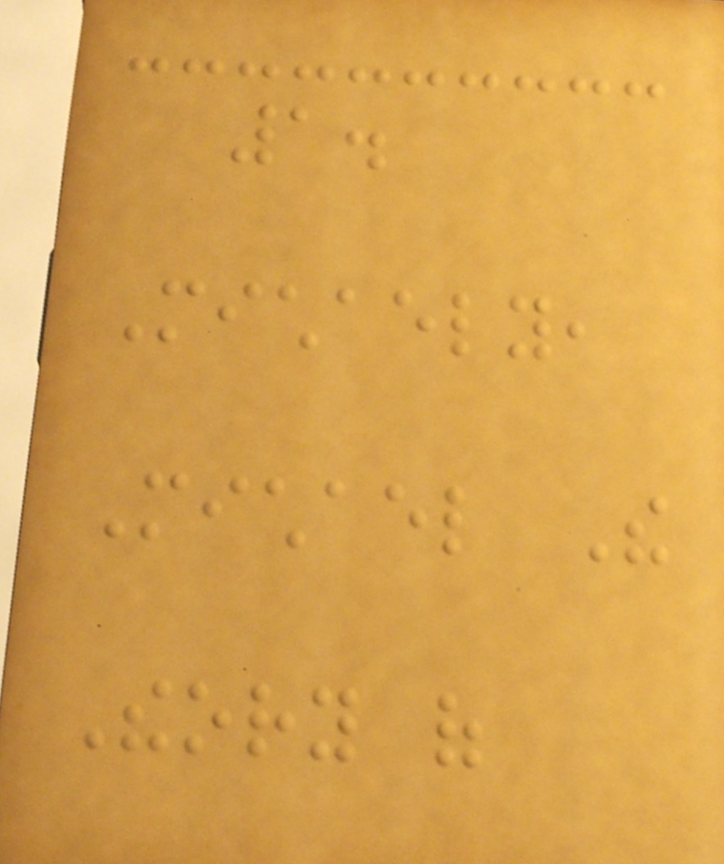1.
Michaely,
Michael The
Theory of
